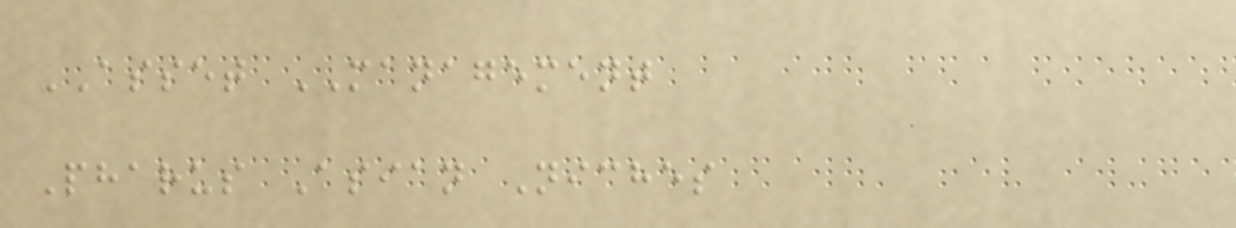ASSET MANAGEMENT
Pharus Asian Niches
